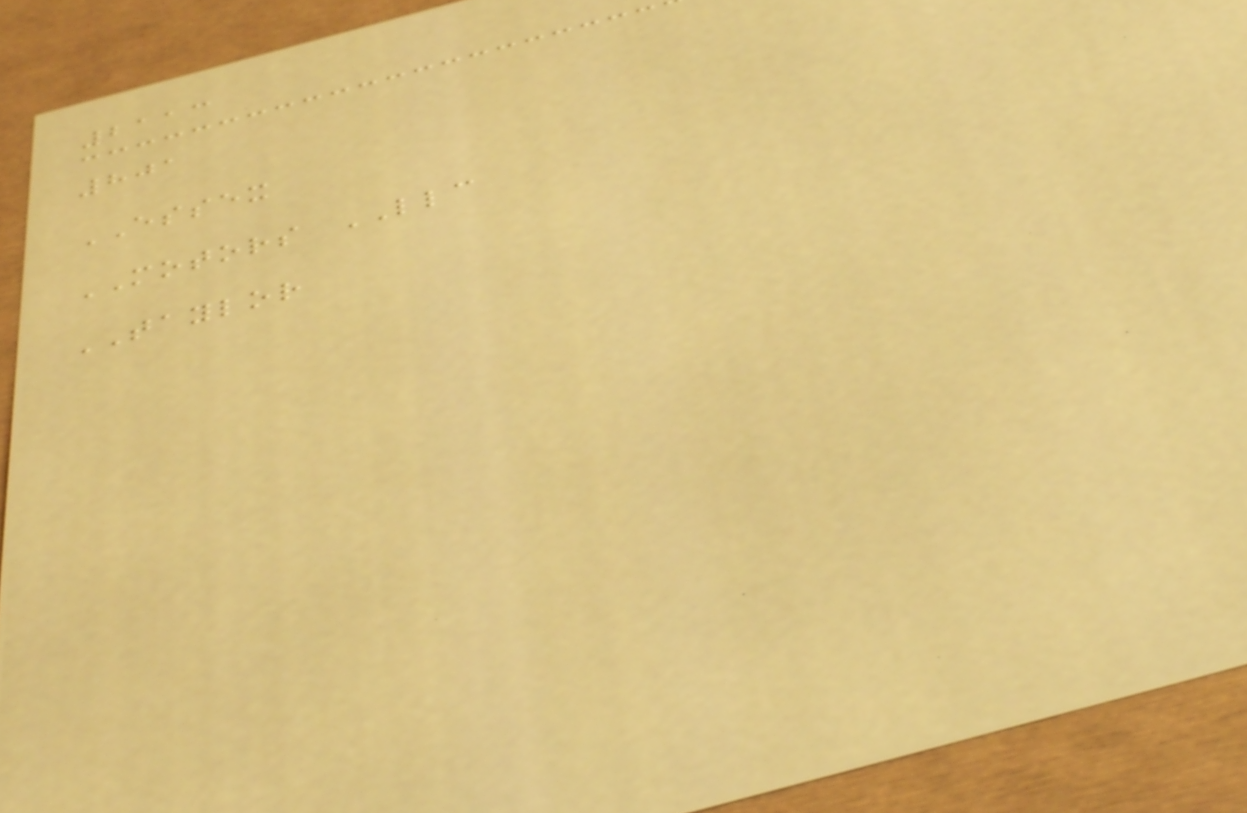2113
801
ESSEX
MOTORS LLC
TAYLOR
